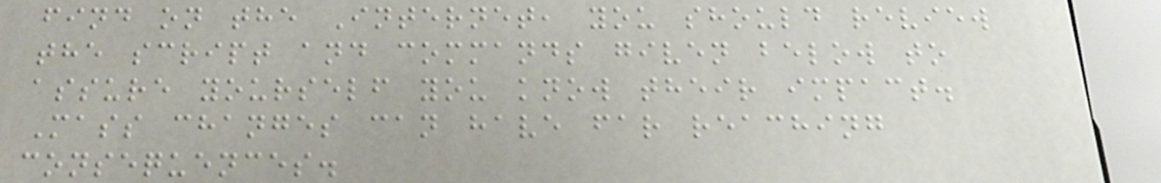find on the Internet, you should review
the script and commands given below to
assure yourself you know their impact.
Mass changes can have far reaching
consequences.
